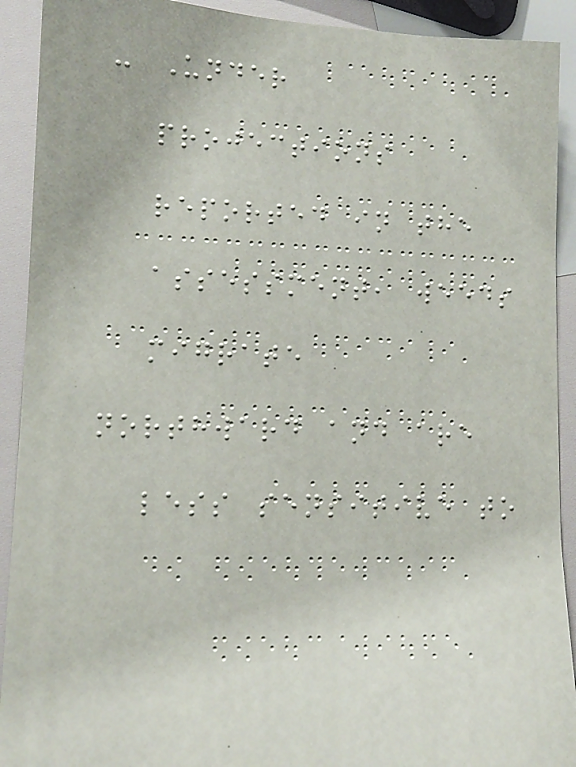- Under
projections
reported in the
assessment, weeds
migrate
northward and are
less sensitive to
